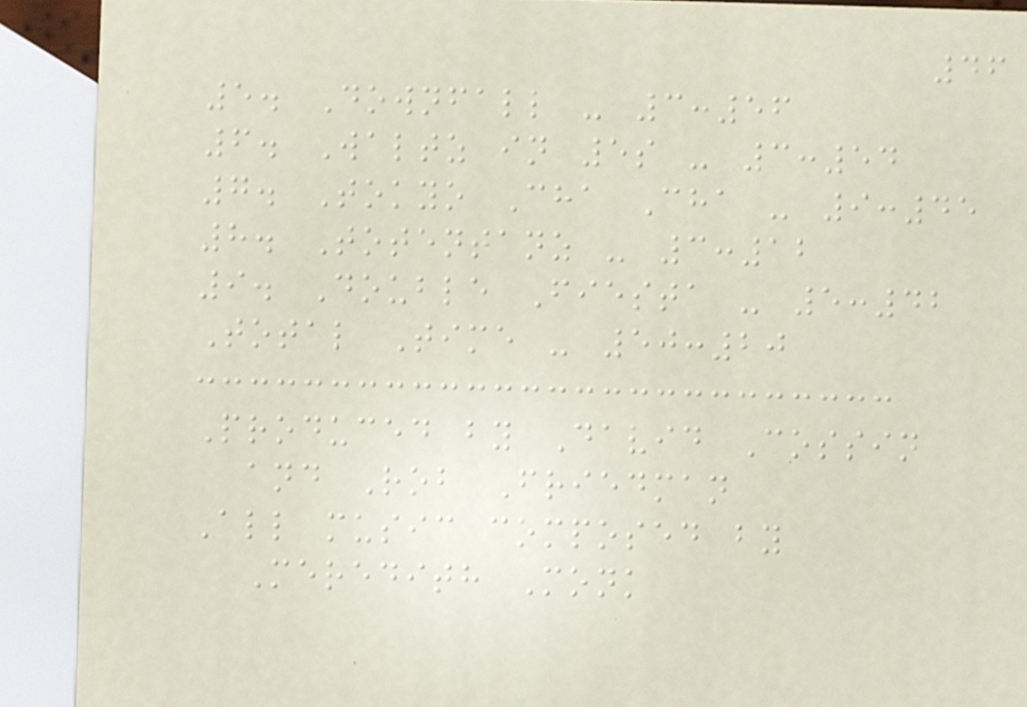46
5. Downfall - 3:56
6. Waltz in 5s - 3:54
7. Tokyo Cha Cha - 9:45
8. Totentanz - 3:12
9. Double Fiesta - 5:42
Total Time - 50:20
Produced by David Cossin
and Rob Friedman
All music composed by
Meredith Monk
